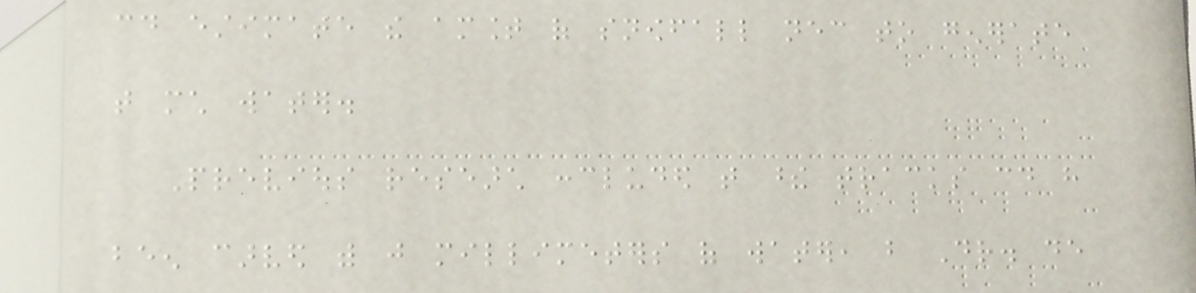could estimate the amount of snowfall necessary to generate
that much water.
Previous research concluded that these tracks could have
been carved with just millimeters of water, but Dr. de
